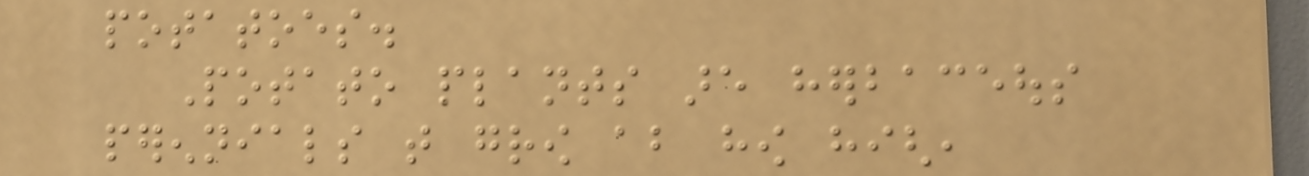potatoes.
Potato plants are herbaceous
perennials that grow about how high,
